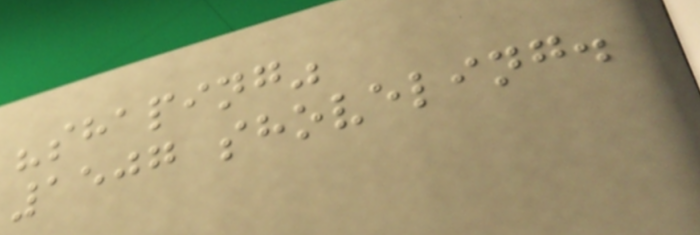"shaping"
1507 shoveling.
